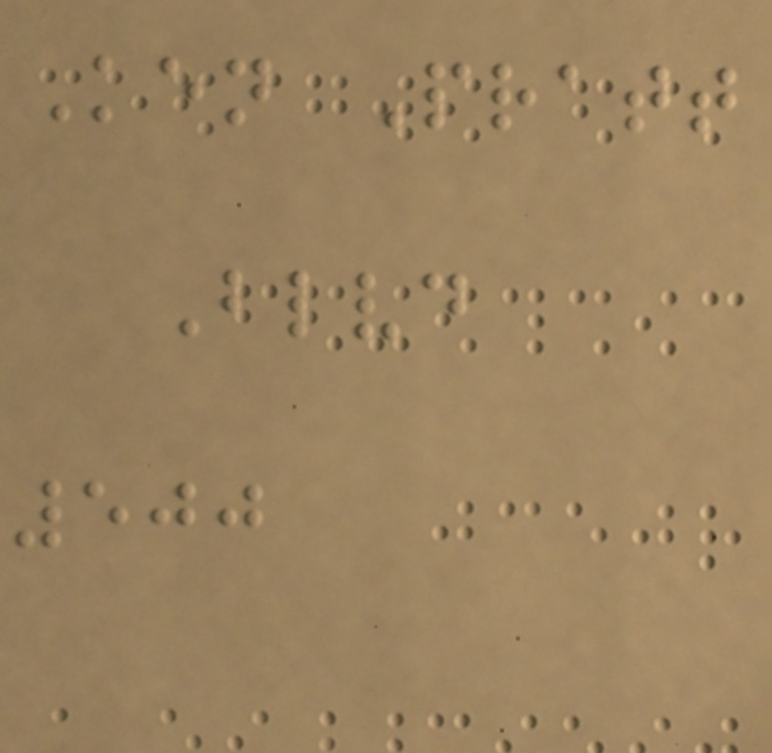Ken Pratt
Blvd
500
